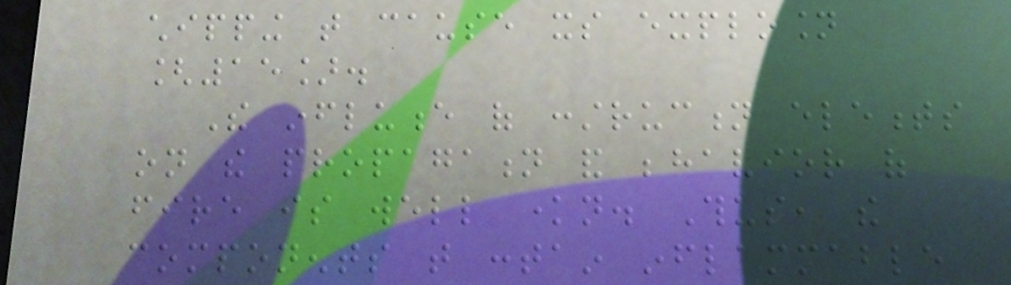chipping that cause its explosion
[15].
The influence of construction elements
on the propagation and behavior of
fire is well known. Thus, the
components that contain inflammable
